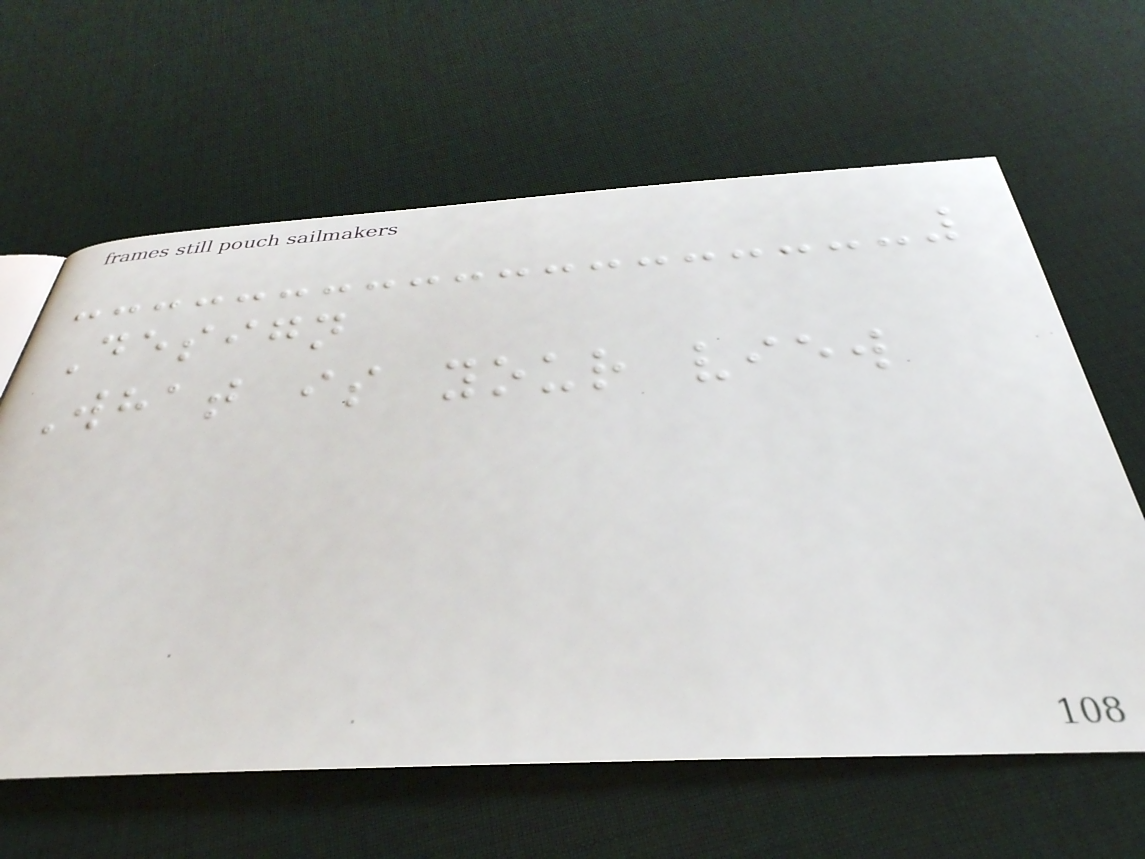Design
What is your view
